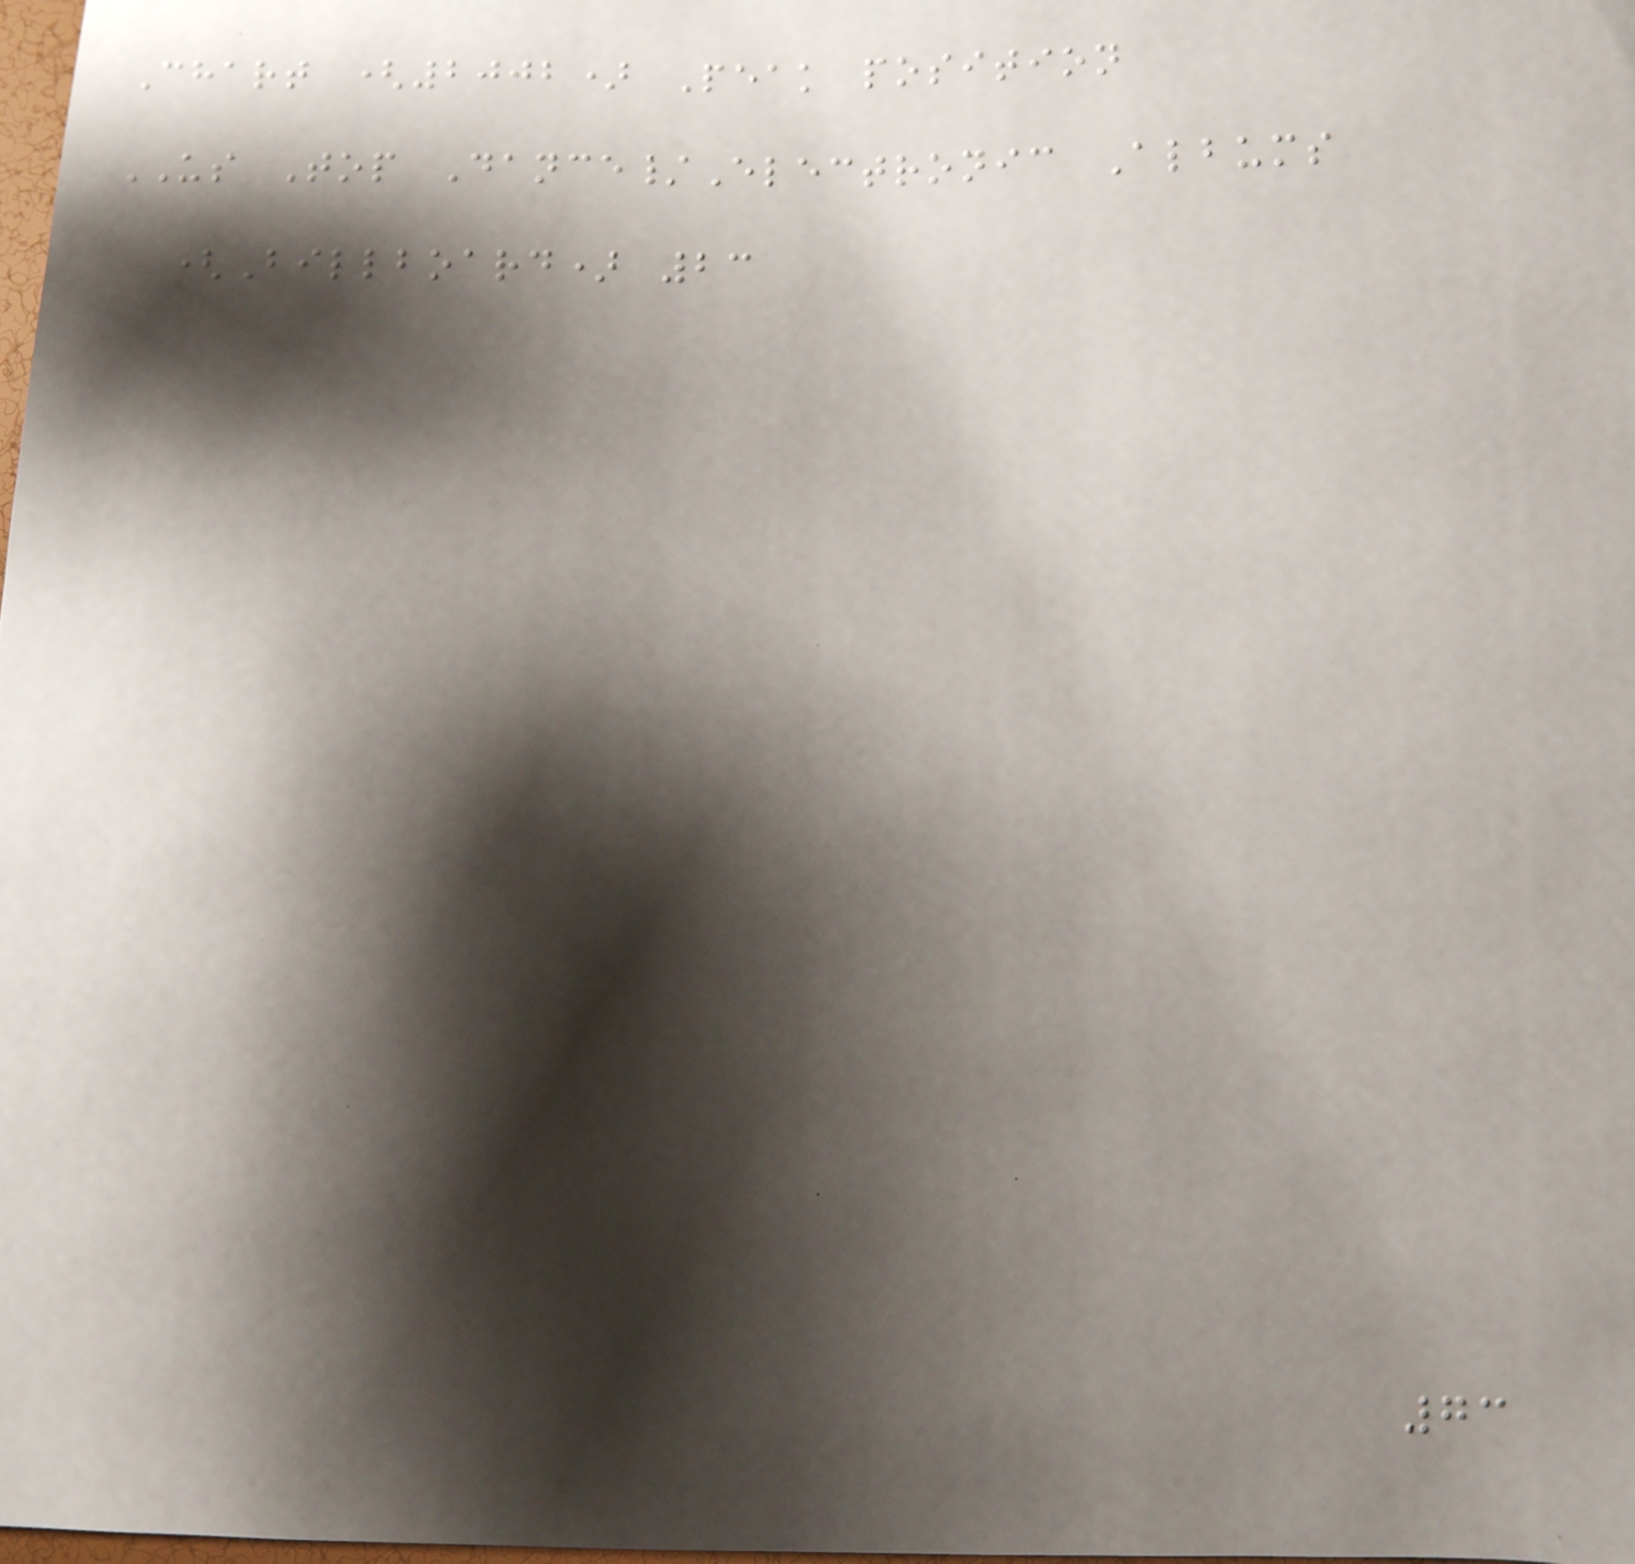Chart (2002) Peak position
US Top Dance/Electronic Albums
(Billboard) 23
73
